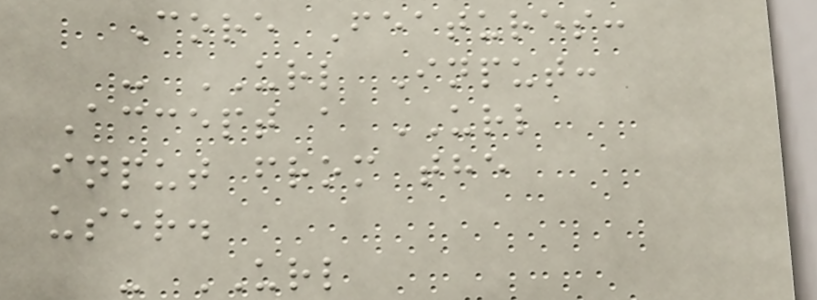Core Features:
- URL Input:
Accept a URL
input from the
user.
- URL
